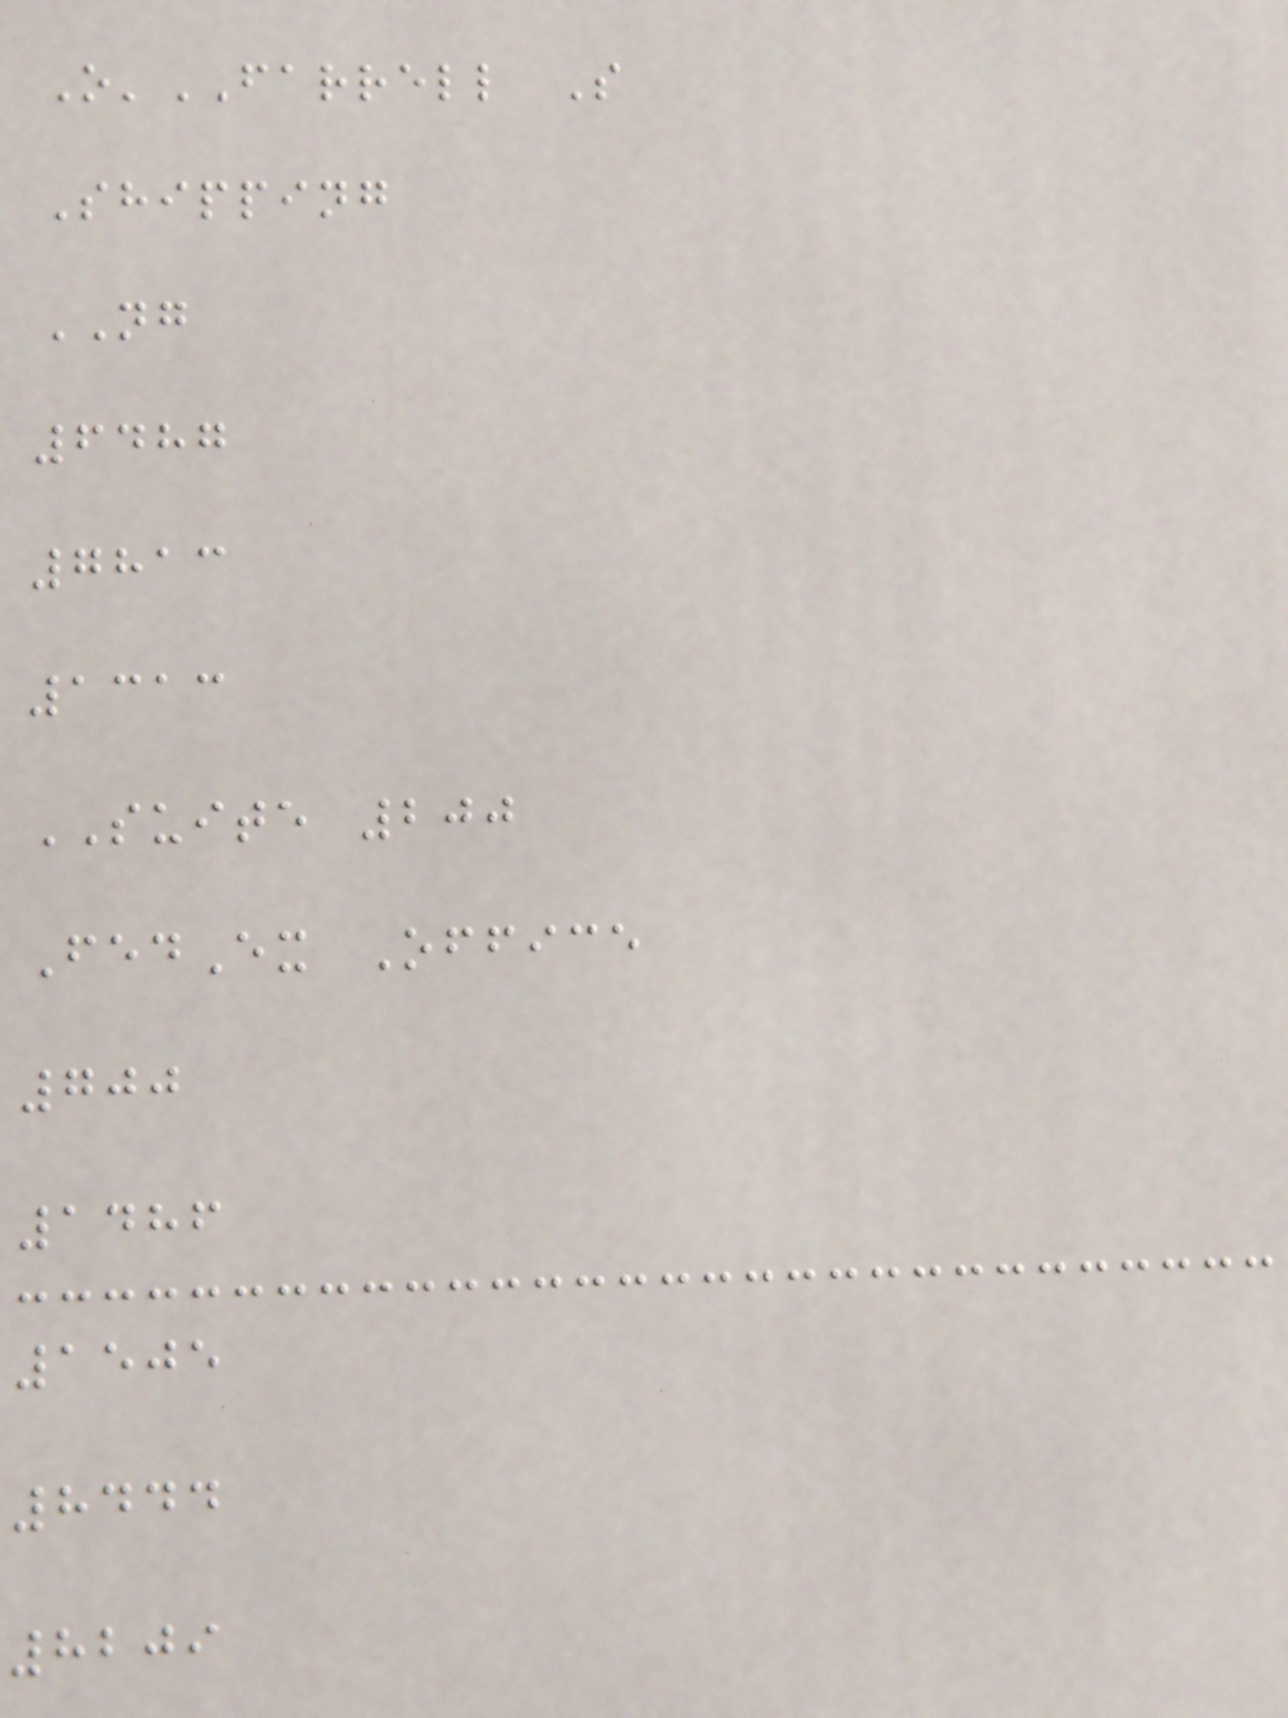O'FARRELL S
Shipping
NG
6487
7813
1313
SUITE 200
FedEx Office
700
1486
1505
8444
8209
